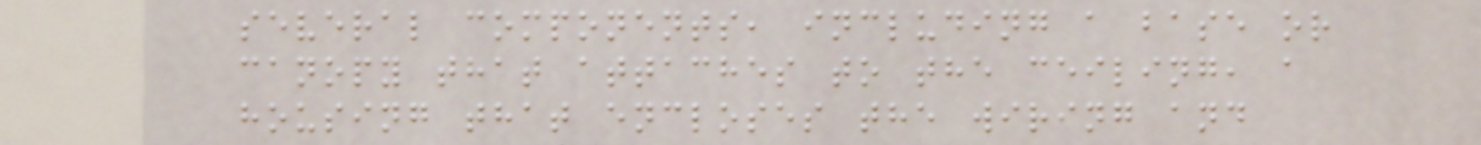several components, including a base or
canopy that attaches to the ceiling, a
housing that encloses the wiring and
